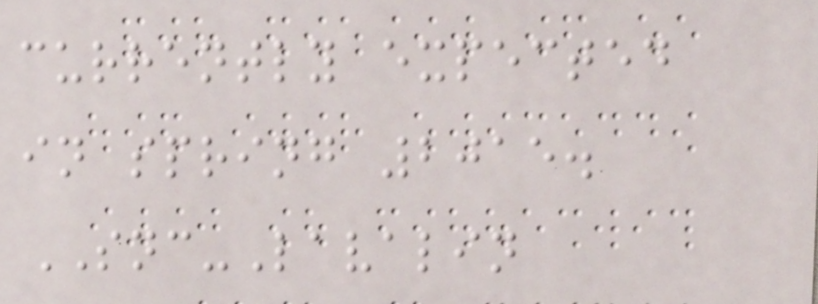currently expected
in spring 2015.
SNC-Lavalin
